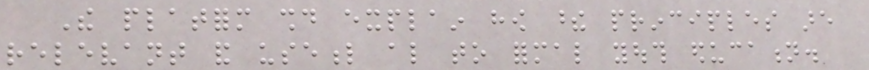The platform should explain how these principles are
relevant and useful also to formal youth education.
